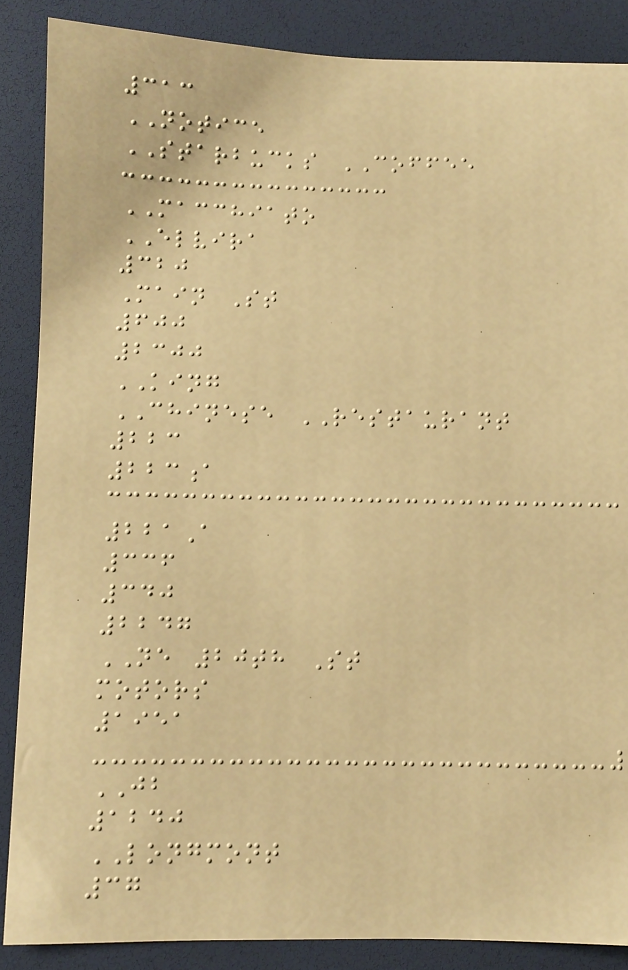313
NOTICE
STARBUCKS COFFEE
MACCHIATO
ELVIRA
320
Main St
600
2300
KING
CHINESE RESTAURANT
223
223a
221A
336
340
2247
NE 20th St
motors
1951
JB
1240
LONGMONT
37
